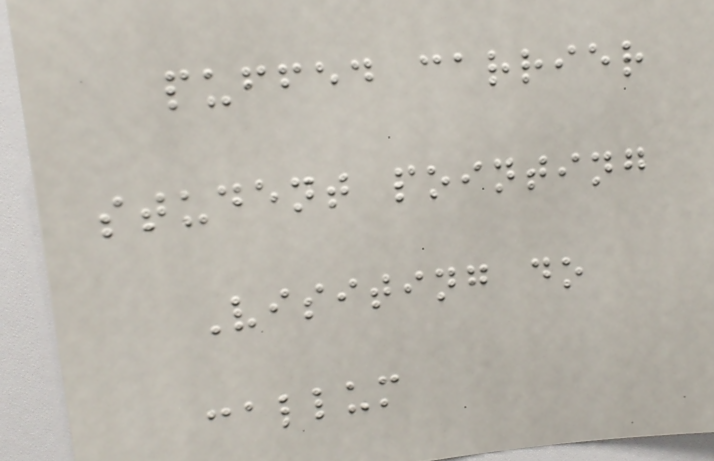puffed carrier
student pointing
Visiting do
callum
